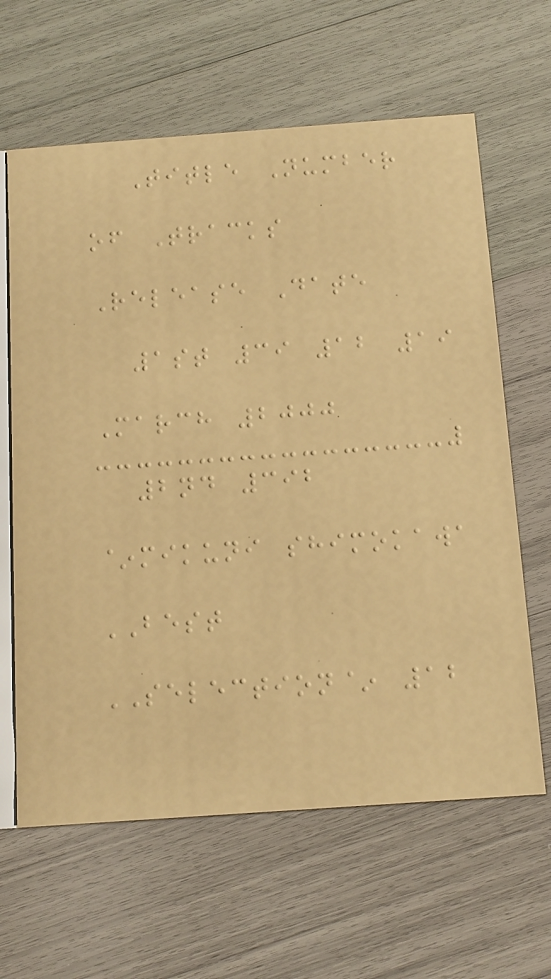Title Number
of Tracks
Release Date
1st 39 12 19
March 2000
2nd 392
~mikuni shimokawa
BEST
SELECTION~ 12
